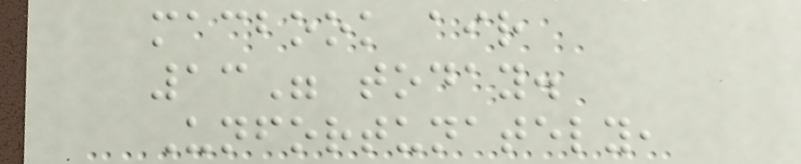macbook air
13" today.
Unfortunately,
